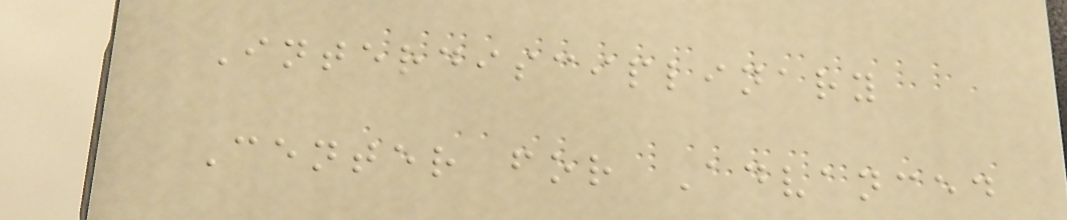Interdisciplinary
Center for Advanced
